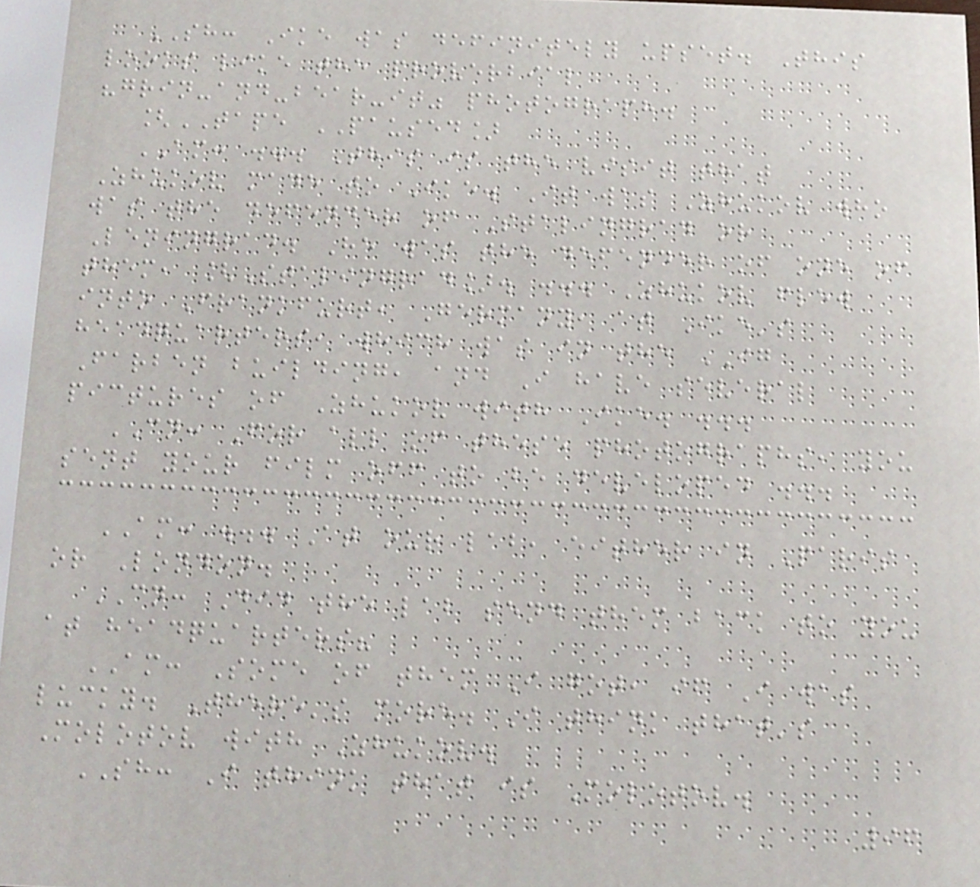SH: Ike was definitely upset. This
looks like the proverbial
"grin-and-bear-it" photograph.
[TAPE PAUSED]
AM: ... This is the visit that
Zhukov made to Ike. It was Zhukov who
was the defender of Stalingrad or
Leningrad. He was the defender of one of
them, [Stalingrad]. ... Zhukov flew
into Frankfurt, Germany, at Ike's
headquarters, which was in the IG
Farben building, and I have several
pictures of Zhukov with Ike. ...
CN: For all of these photographs, you
sent your film off to be developed ...
AM: ... At our lab, either in Paris
or London.
CN: Did the lab send them back to you
at headquarters?
AM: Some of them I got, if I was
lucky. There's more. I think that's
Molotov with Zhukov.
SH: I think that is Molotov.
96
